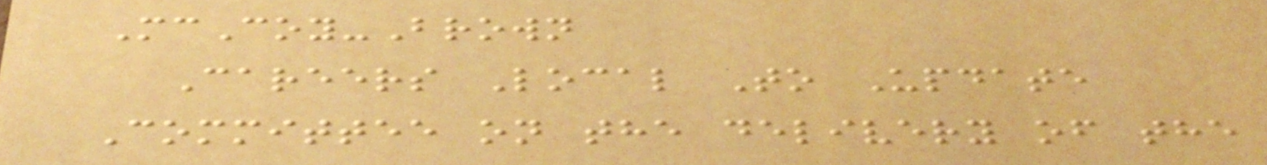McCoy-Brown
Careers Local To Update
Committee on the delivery of the
